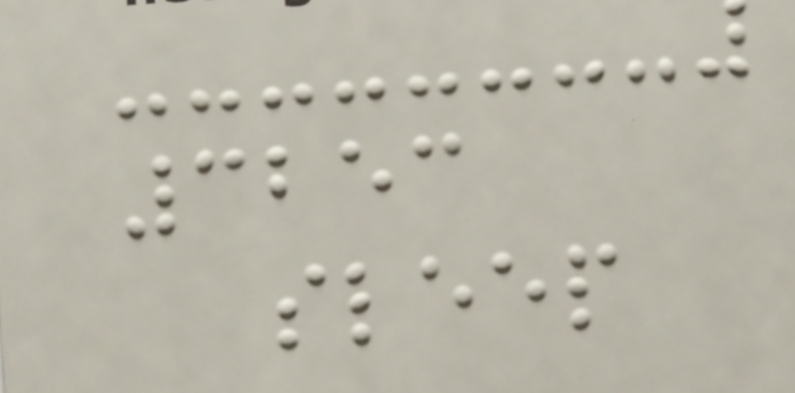3253
sleep
